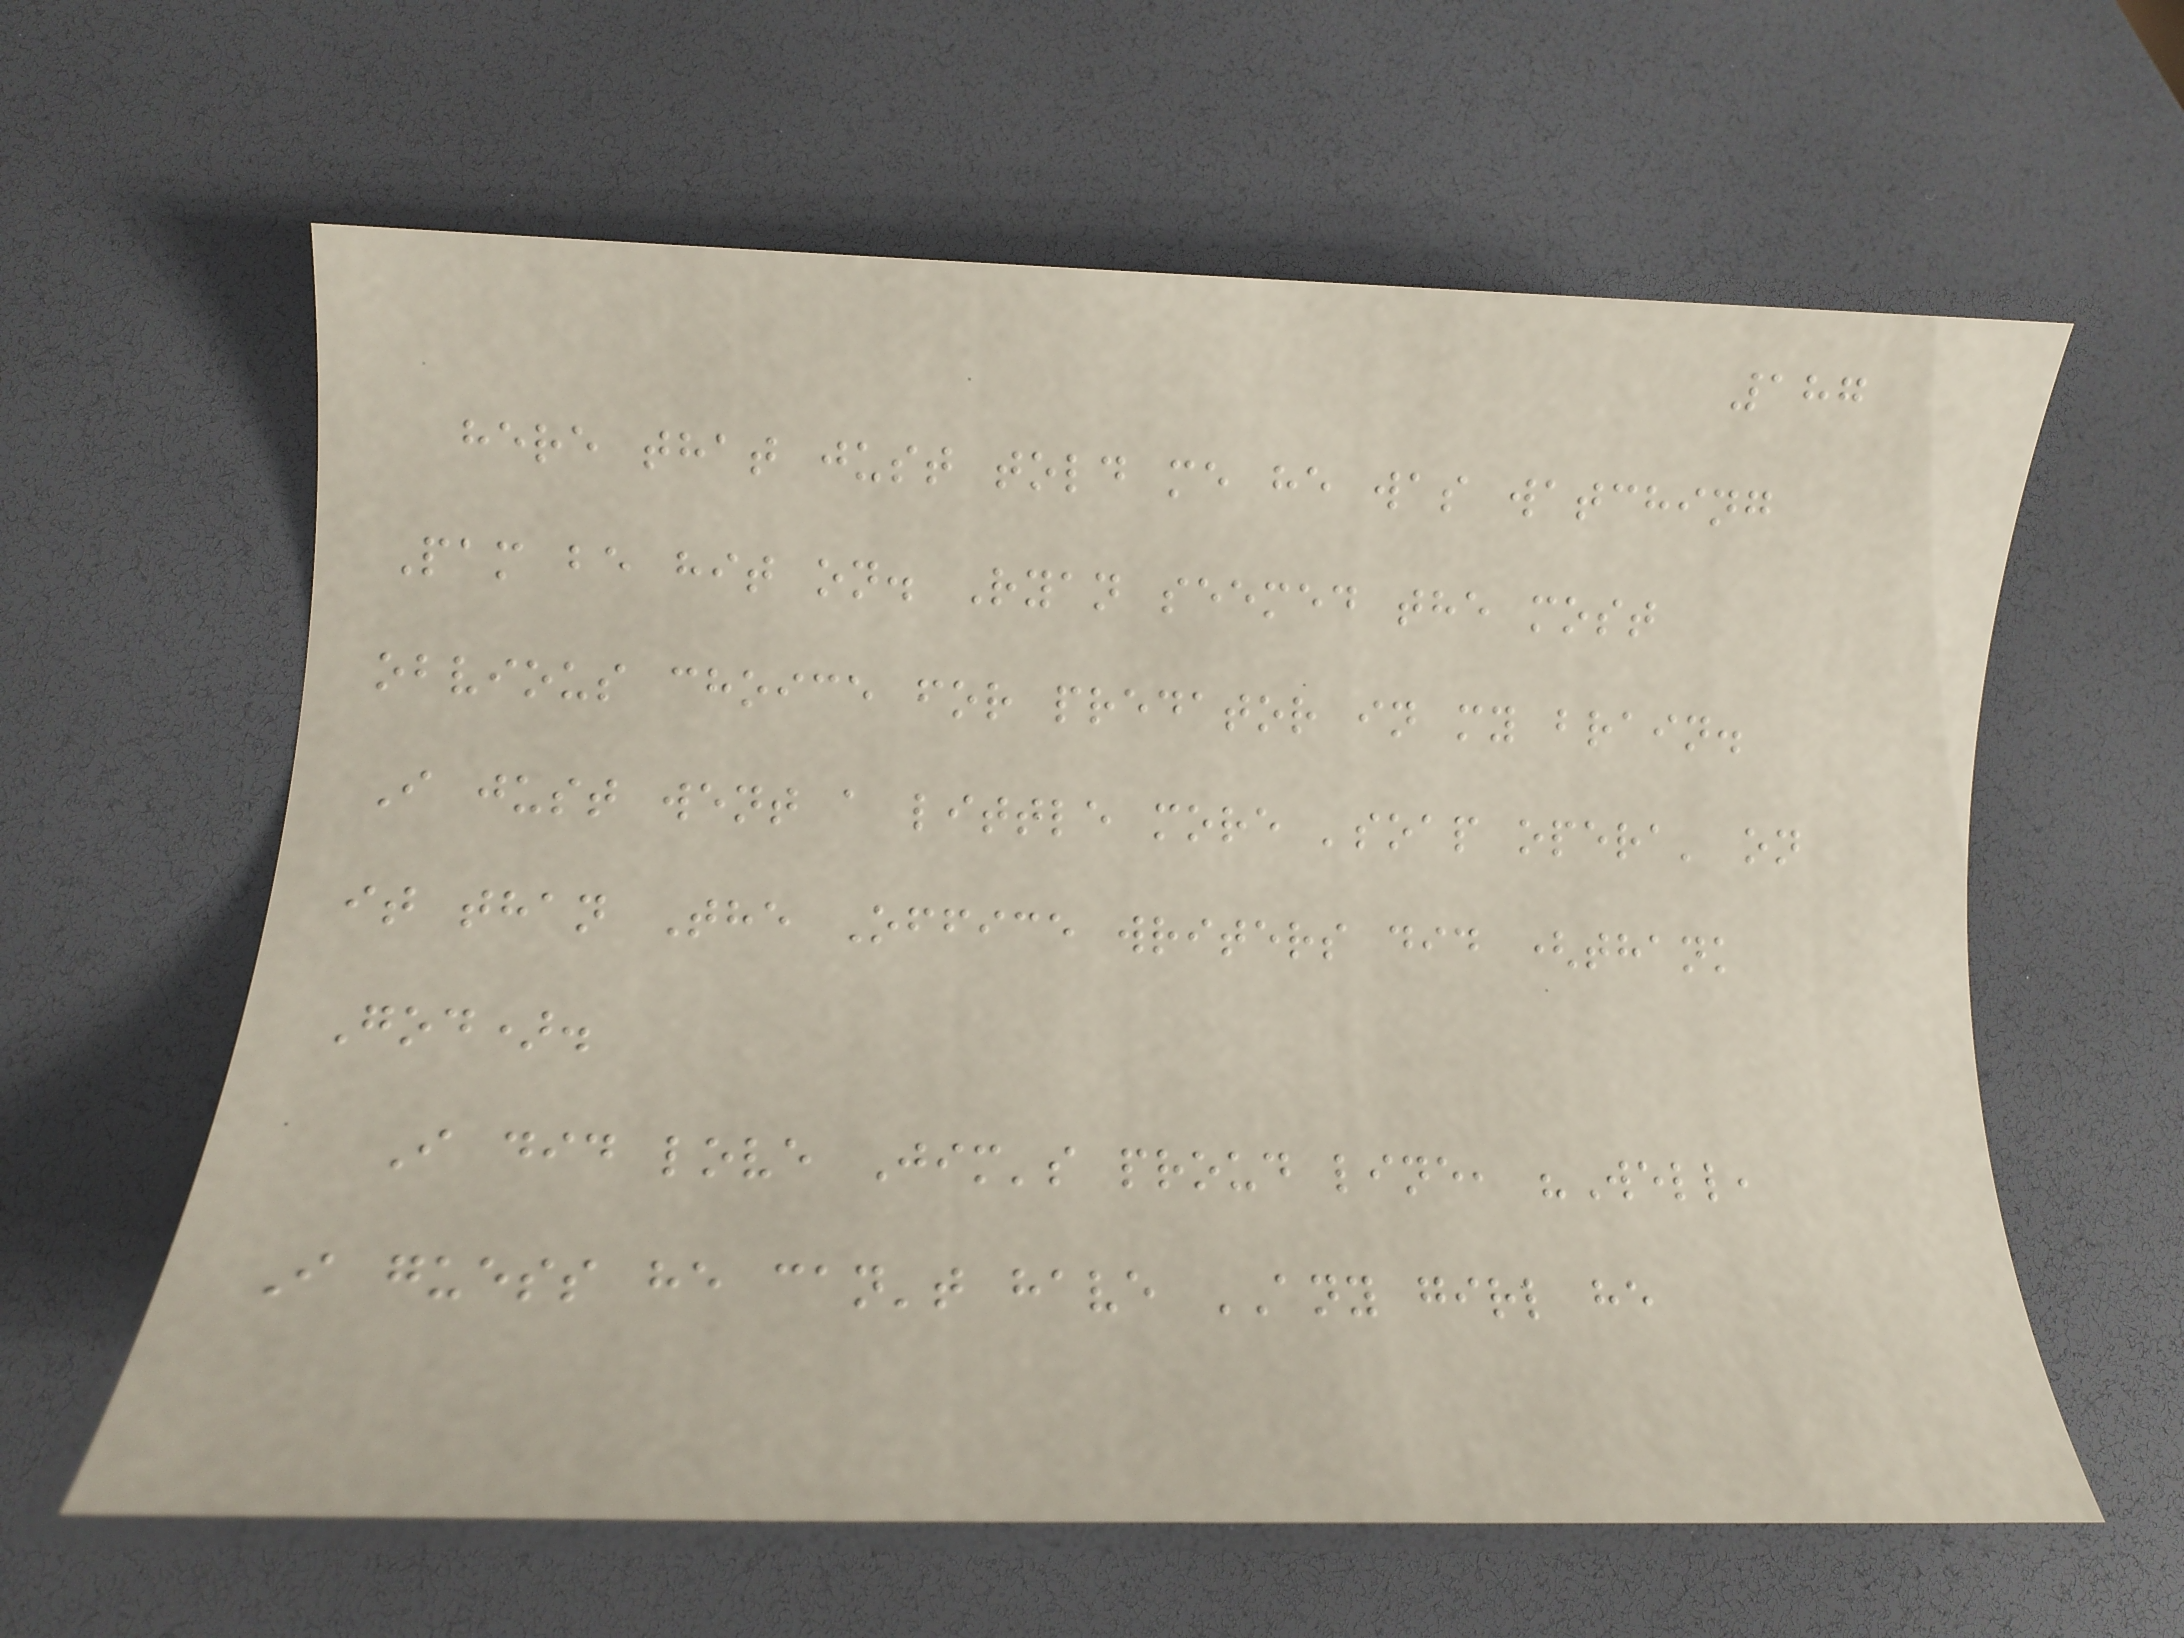187
here that just told me he was watching
Pam be hit on. Ryan seemed the most
obvious choice for predator in my brain.
I just went a little more 'soap opera' on
it than The Office writers did (thank
God).
I did love Jim's proud line, "Well,
I guess he can't have ANY girl he
